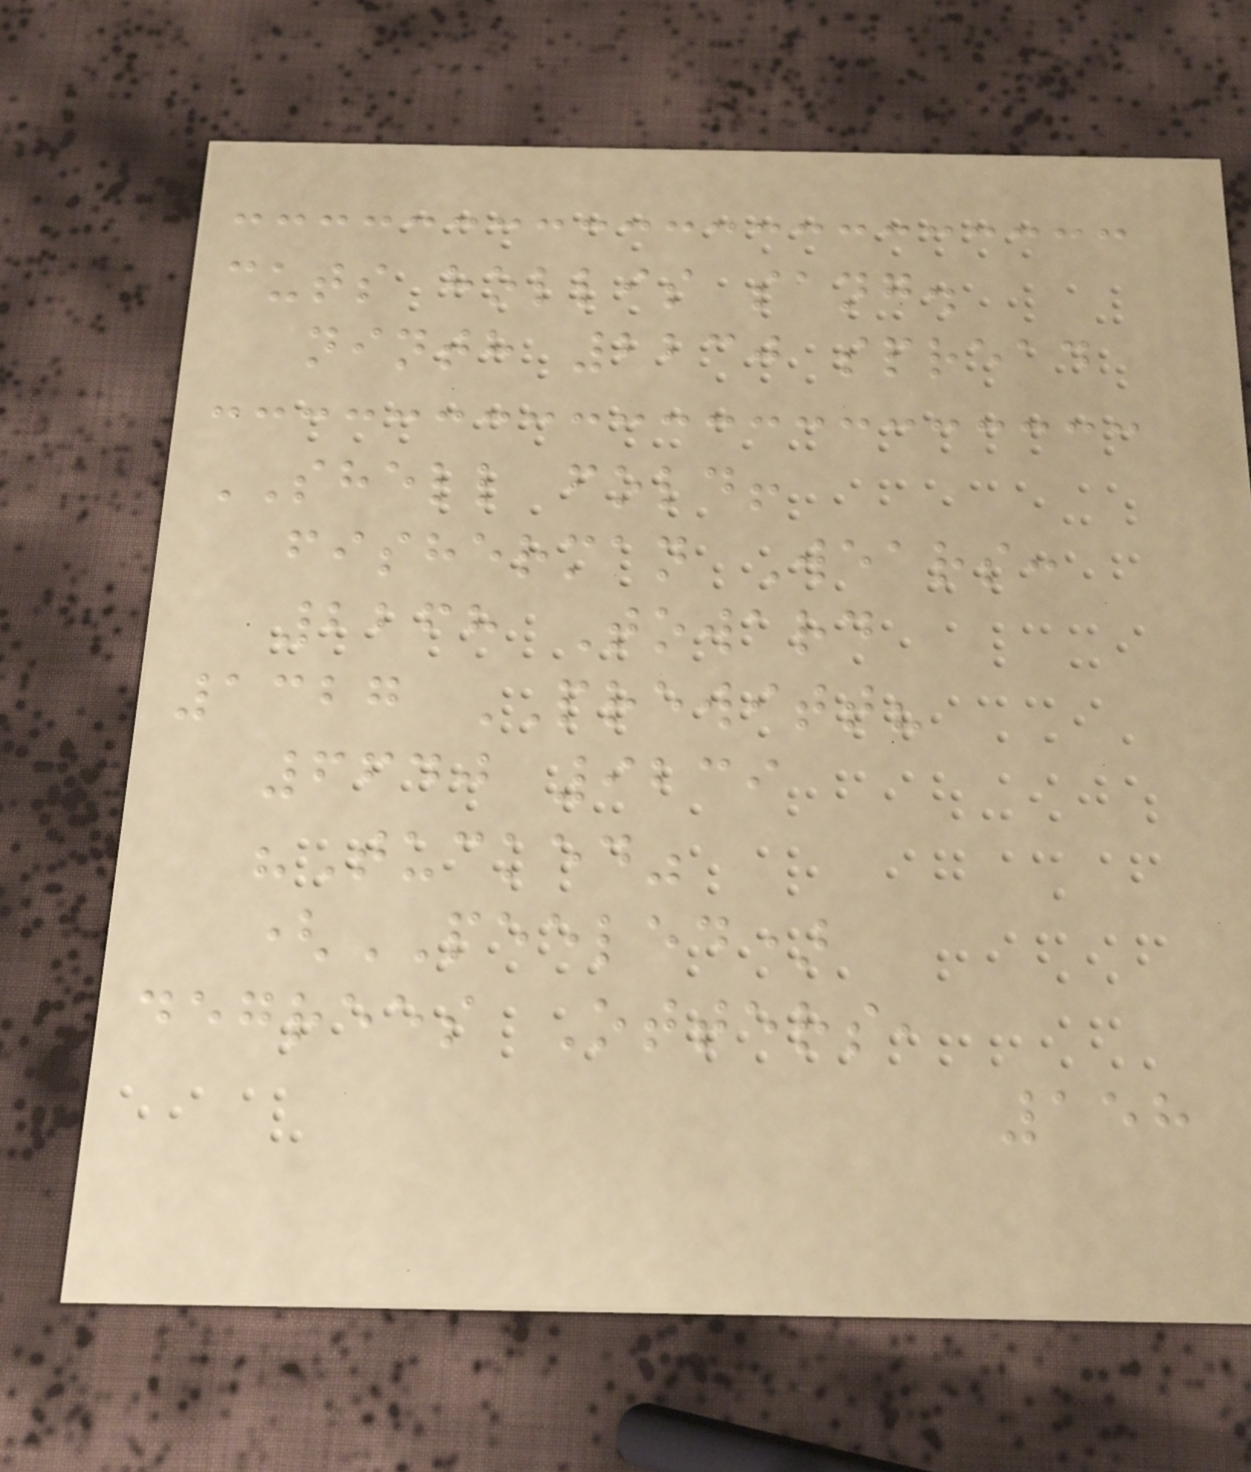cuts hollis sang.
ninth 2230 spread
SHELL fold!
fisherman Wears:
2268 Toward
1327 PREWITT?
6640 9239
"Tucked"
(PEELED)
degrees Otters,
158
